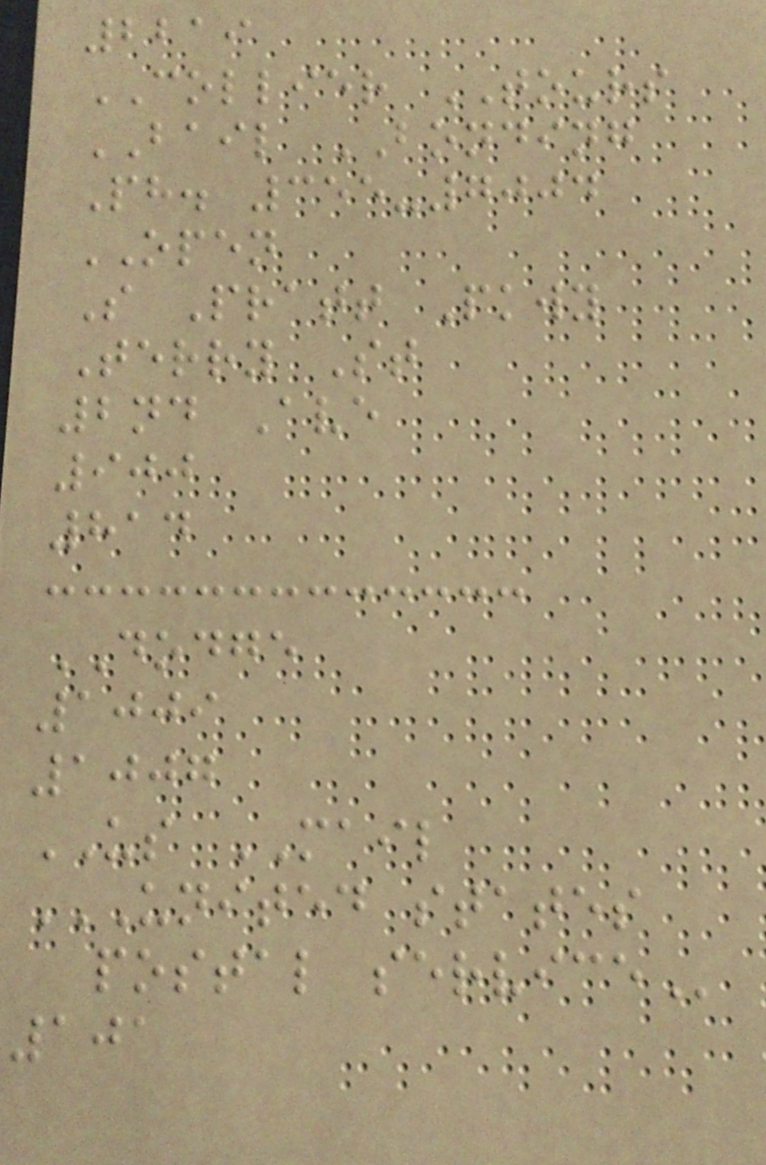2219
COLLIER TOURS
BAIL BONDING
Ph. 355-7004
OPEN
S Pratt Pkwy
Terry St
2nd Ave
900
814
DODGE
1009
1007
US MAIL
UNITED STATES
POSTAL SERVICE
101
